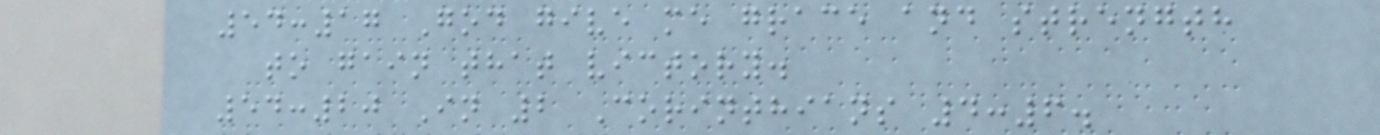54:17 God give me grace and strength
to gain that victory.
54:20 In 2 Corinthians 4:6.
